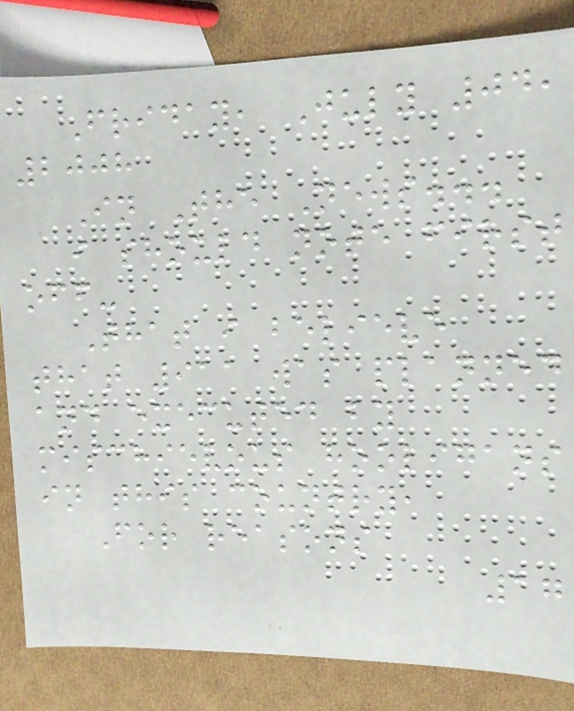Friday, July 04,
2008
In The News...
i should note first
off-
That i believe
that 911 was planned
and executed by
mischievous hooligans
in this country,
For reasons
17
